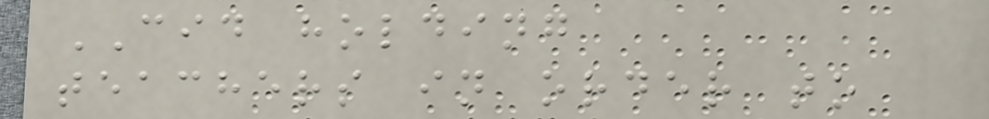CID holding
teachers in order to
